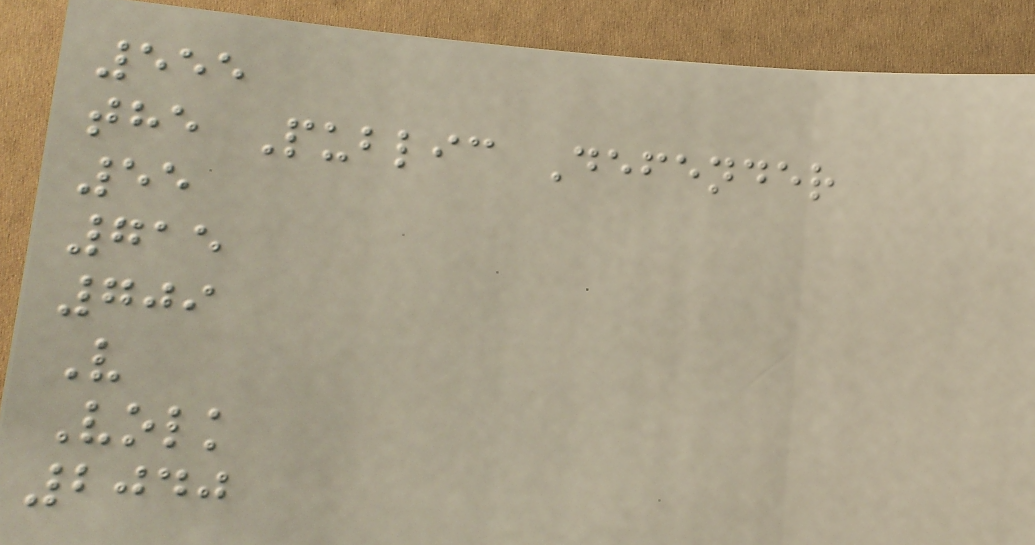555
the Public Defender
55
715
709
V
Volk
2040
